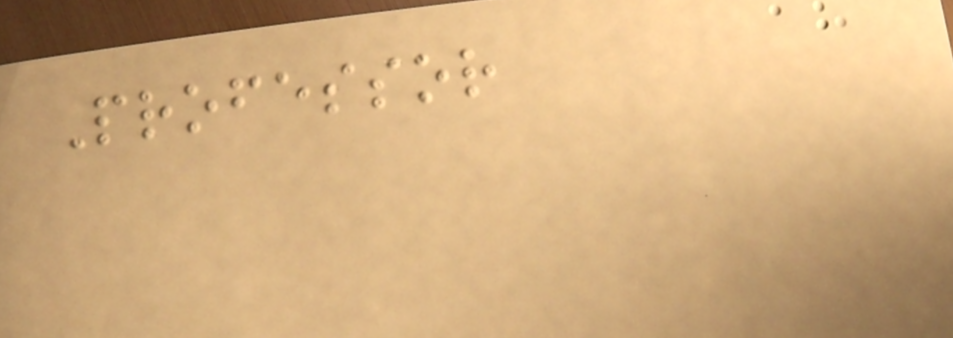Professor
